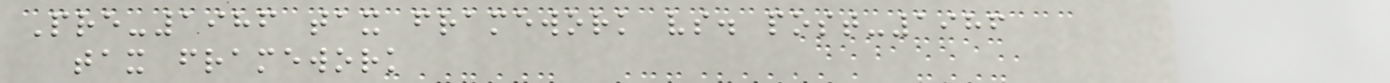Pre-1986 tax framework vs. post-1986
tax framework
